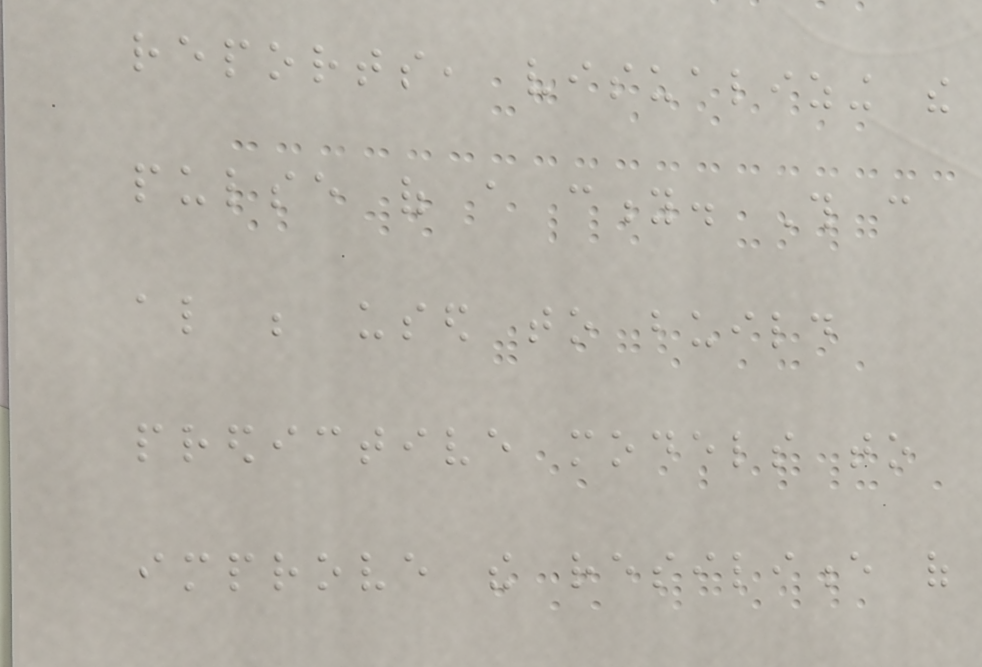reports, visualizing the
pulse of a city. This can
also be used to build
predictive models to
improve the resilience of
